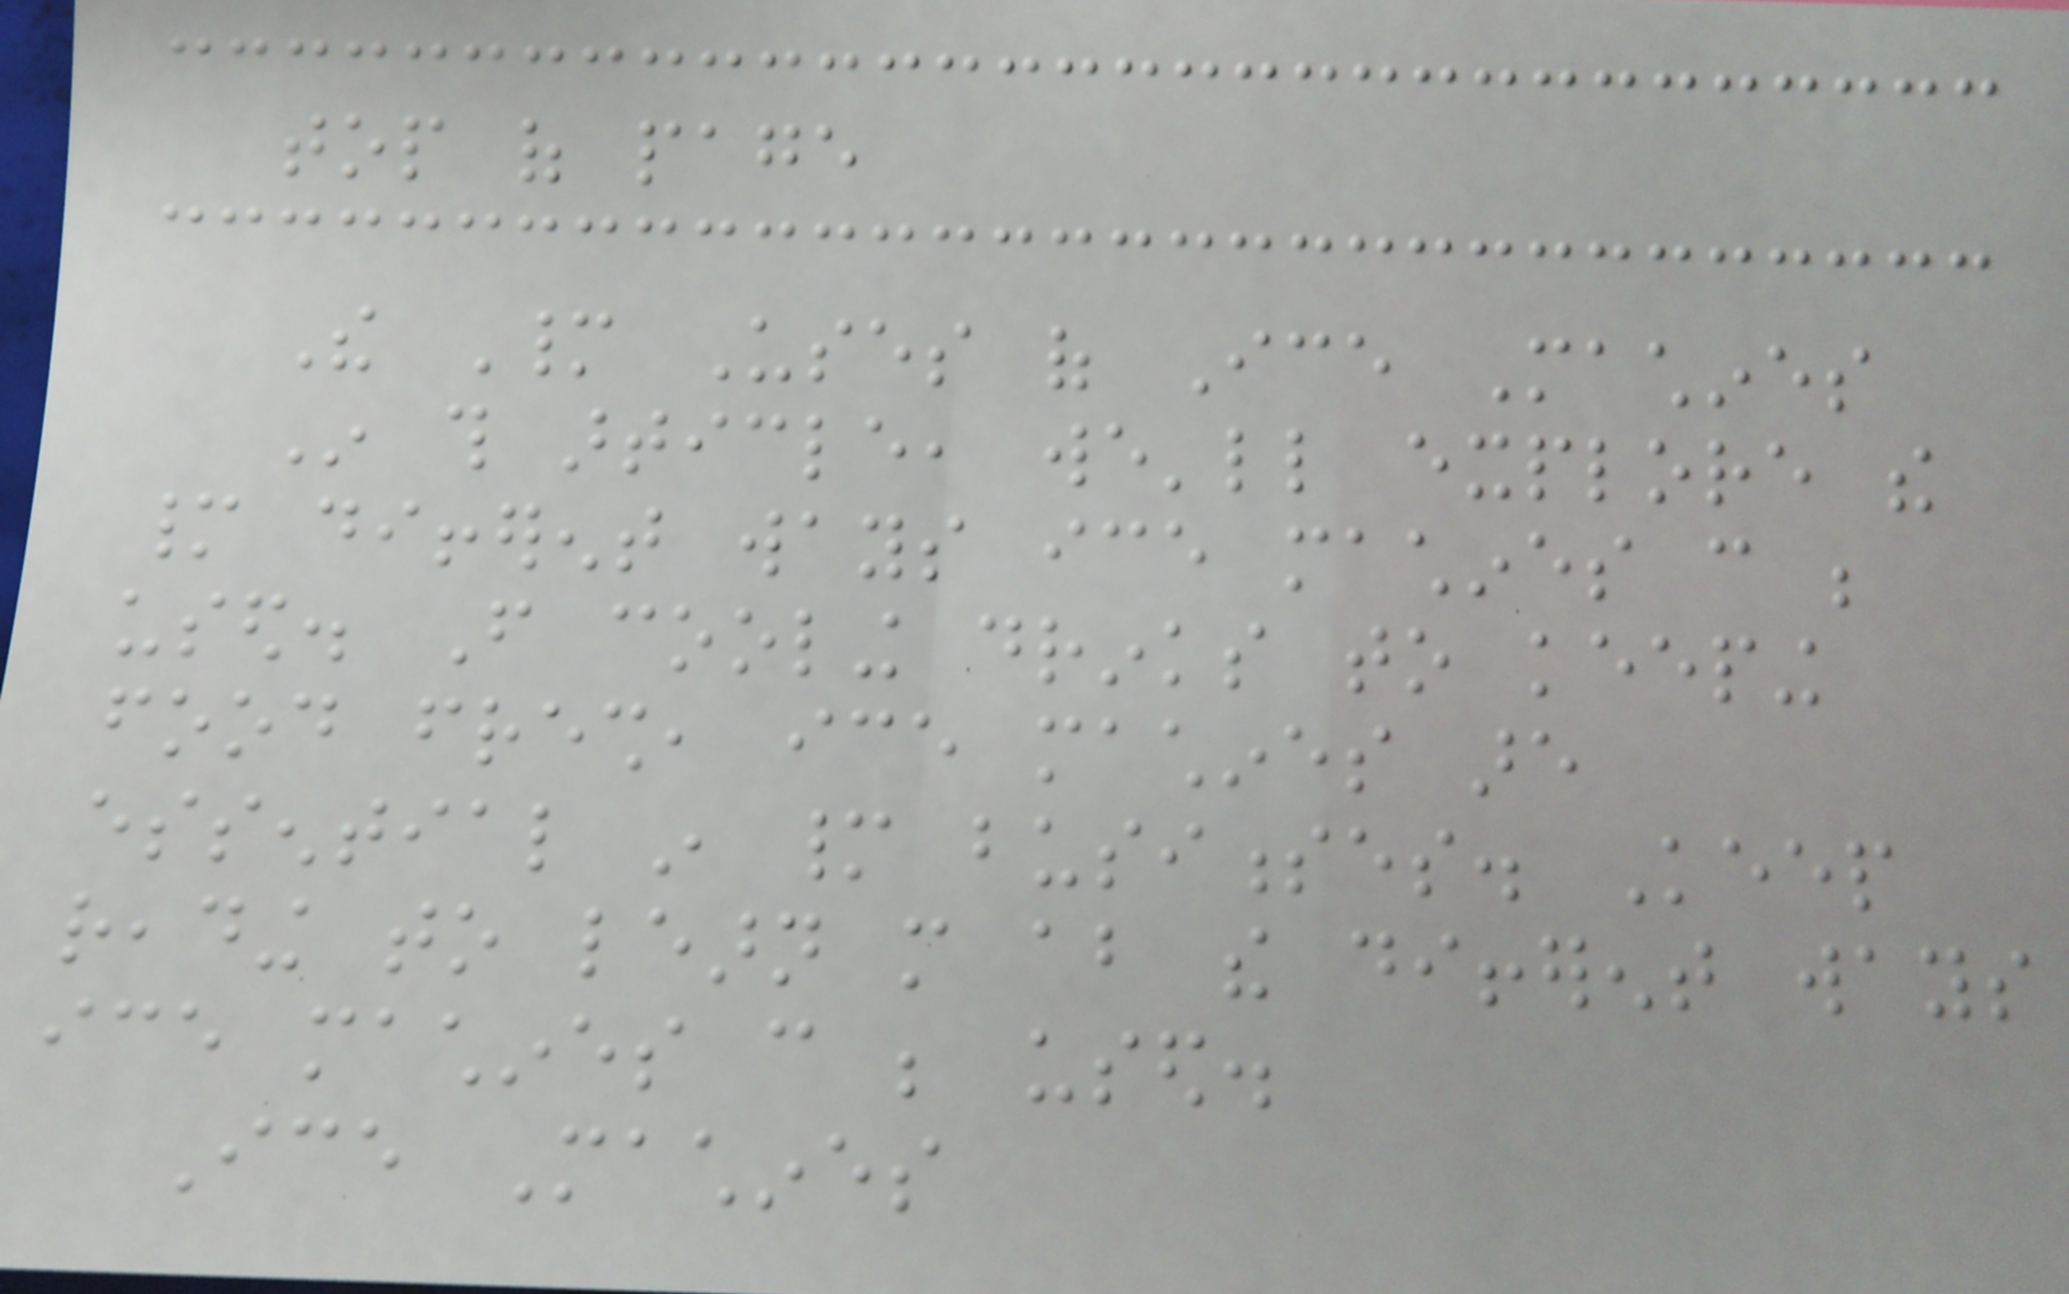top of page
The Many Uses of Ice Machines
In this article, we'll explore the
many different ways ice machines can be
used. From cooling drinks to keeping
food fresh, ice machines are
essential in many businesses. Keep
reading to learn more about the different ways
ice machines can be used.
Ice Machines
